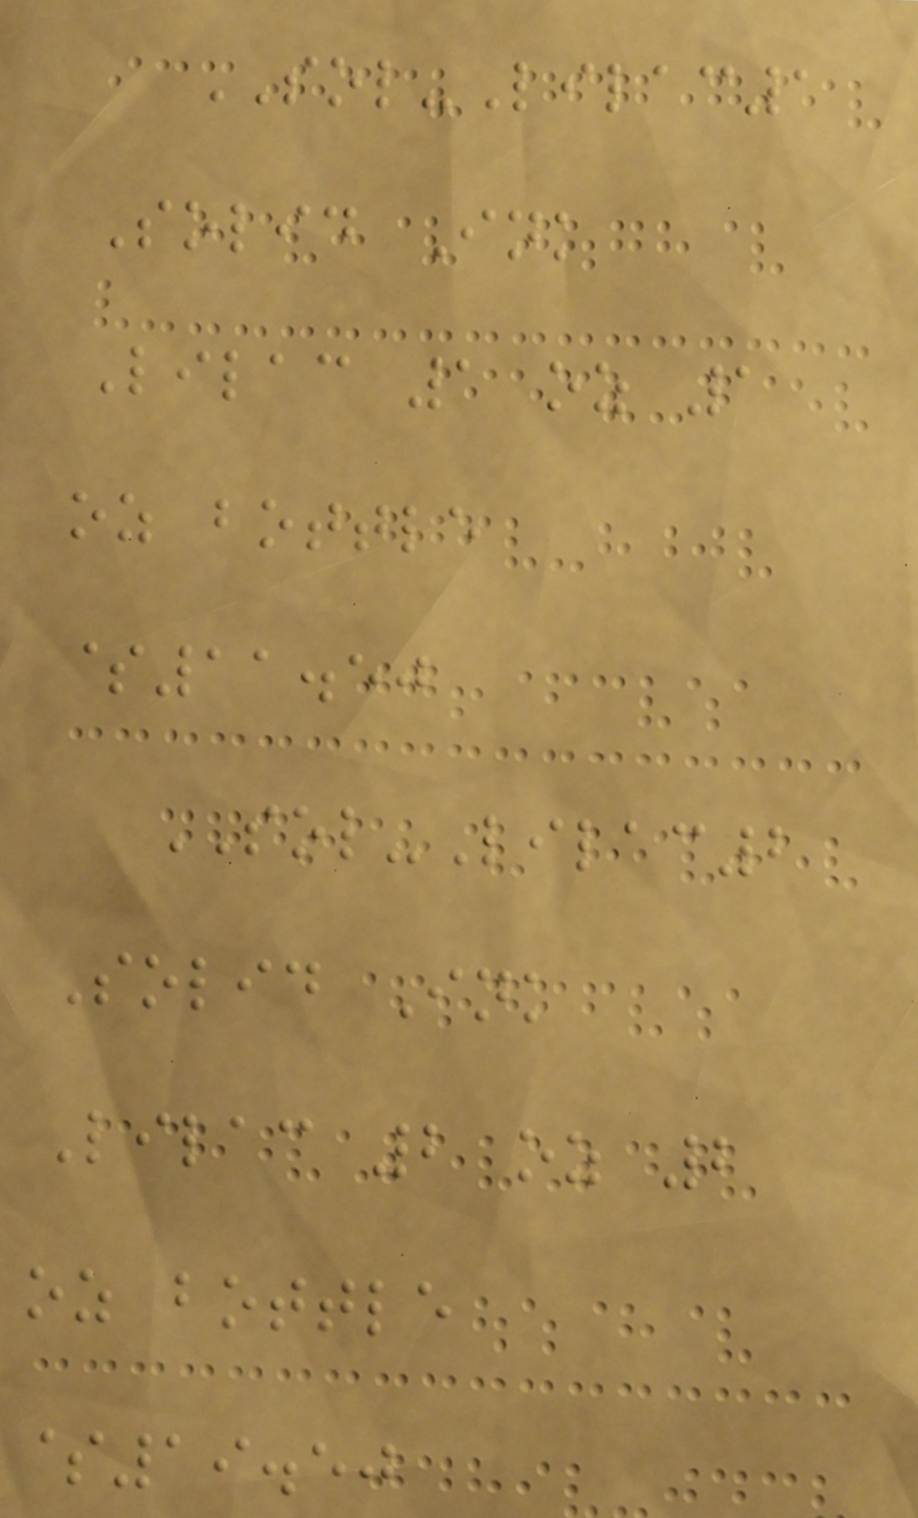SOL-Lilac1
Solid Ink
Lilac 1 oz 1
oz bottle
$11.50
SOL-Lilac2
Solid Ink
Lilac 2 oz 2
oz bottle
$19.50
